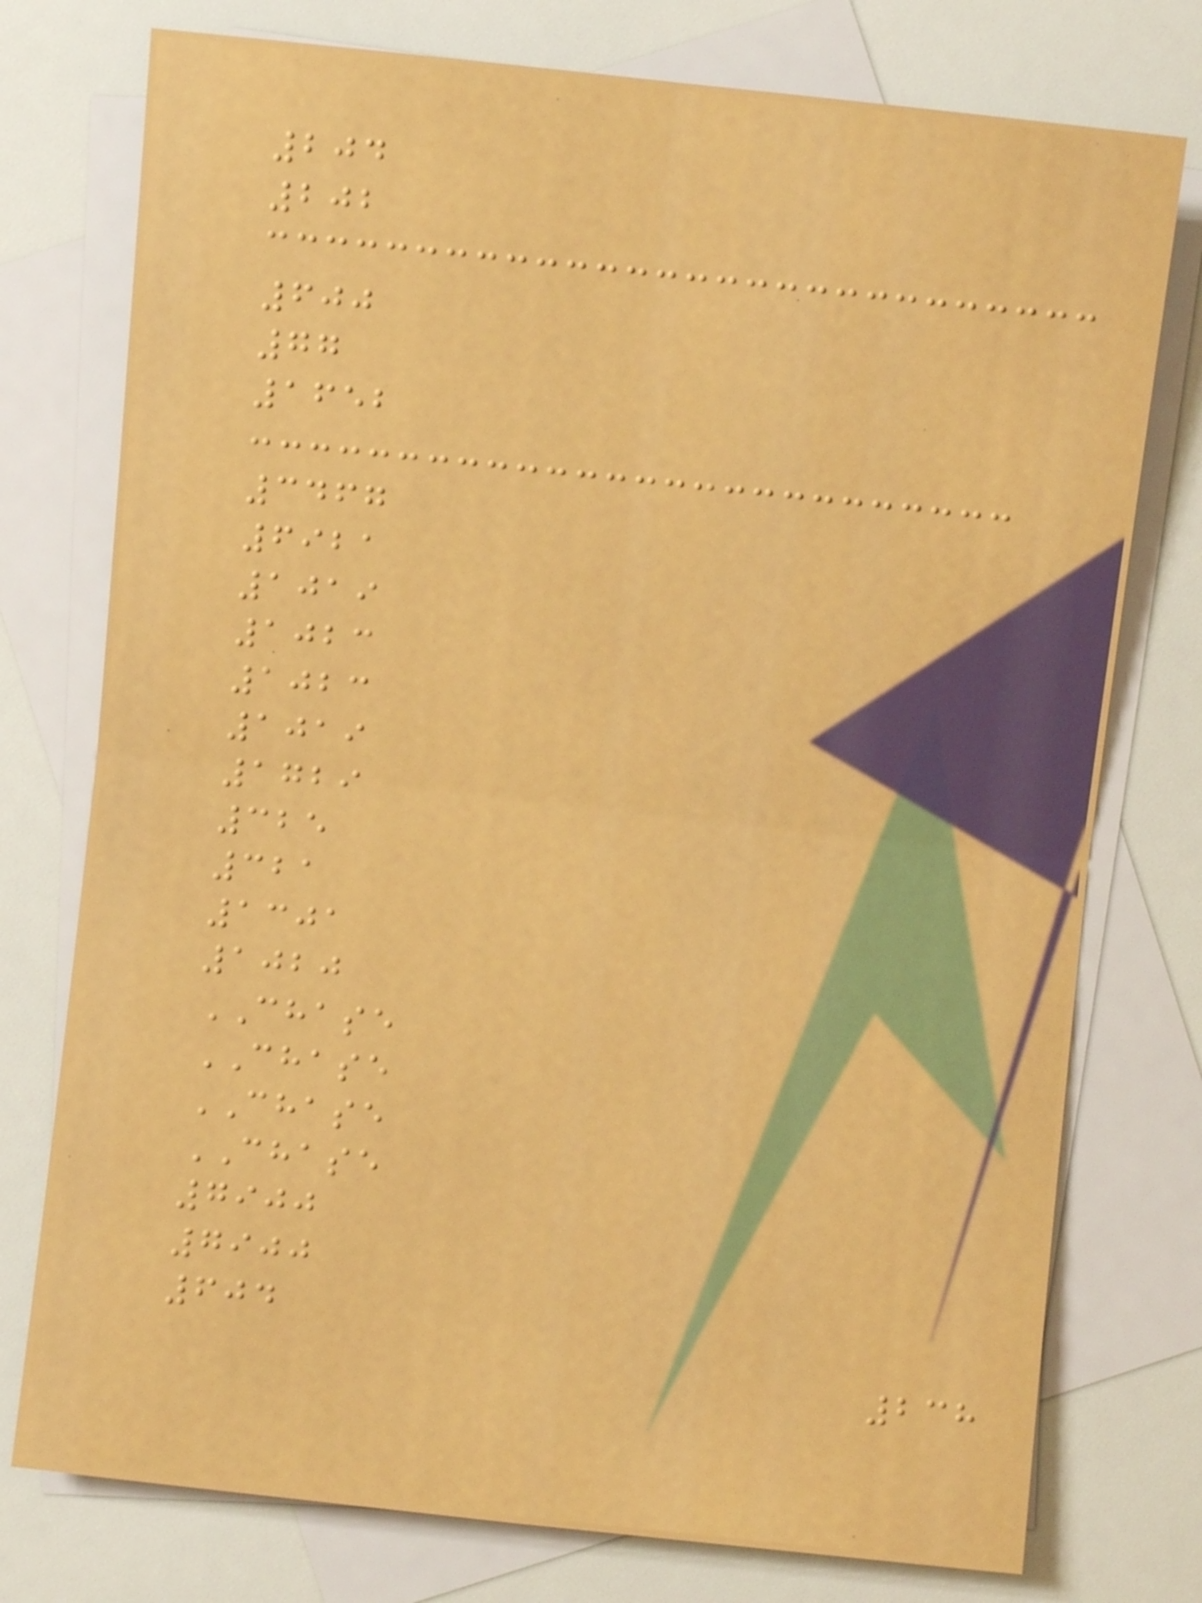204
202
600
77
1652
3467
6921
1019
1023
1023
1019
1729
325
321
1301
1020
CHASE
CHASE
CHASE
CHASE
7900
7900
604
238
